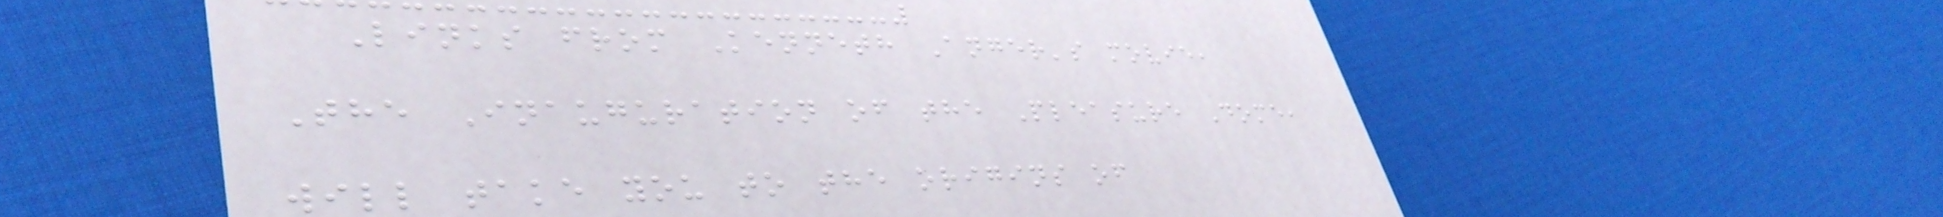Links from Kenneth Anger's movie,
The Inauguration of the Pleasure Dome,
will take you to the origins of
